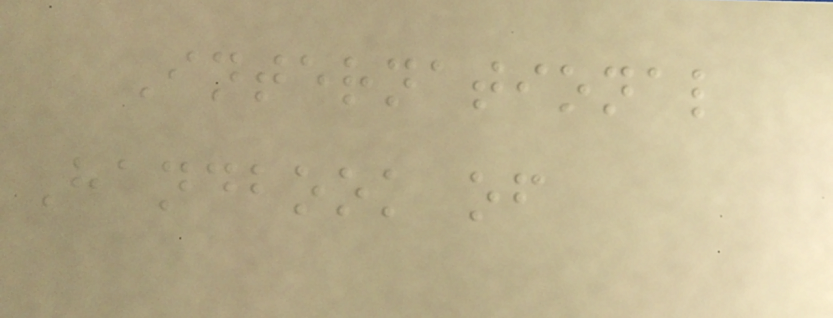International
Handbook of
